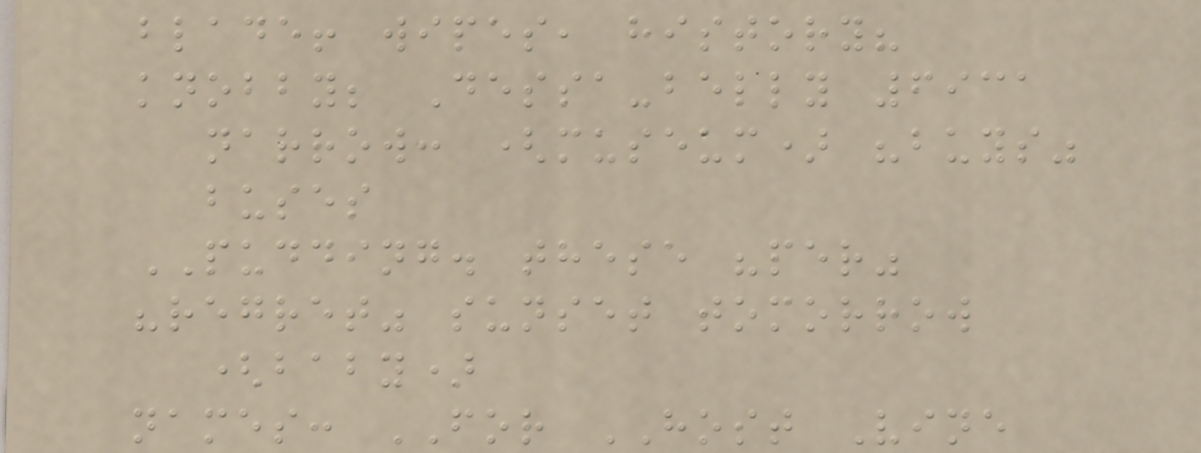blade! wipes, history?
knobby; Dessa-belly 6931
narrow: (museum) "buys"
buses
PUDDING. these "per"
"regret" sunset tomorrow
(baby)
names: FOR HOST Vine
